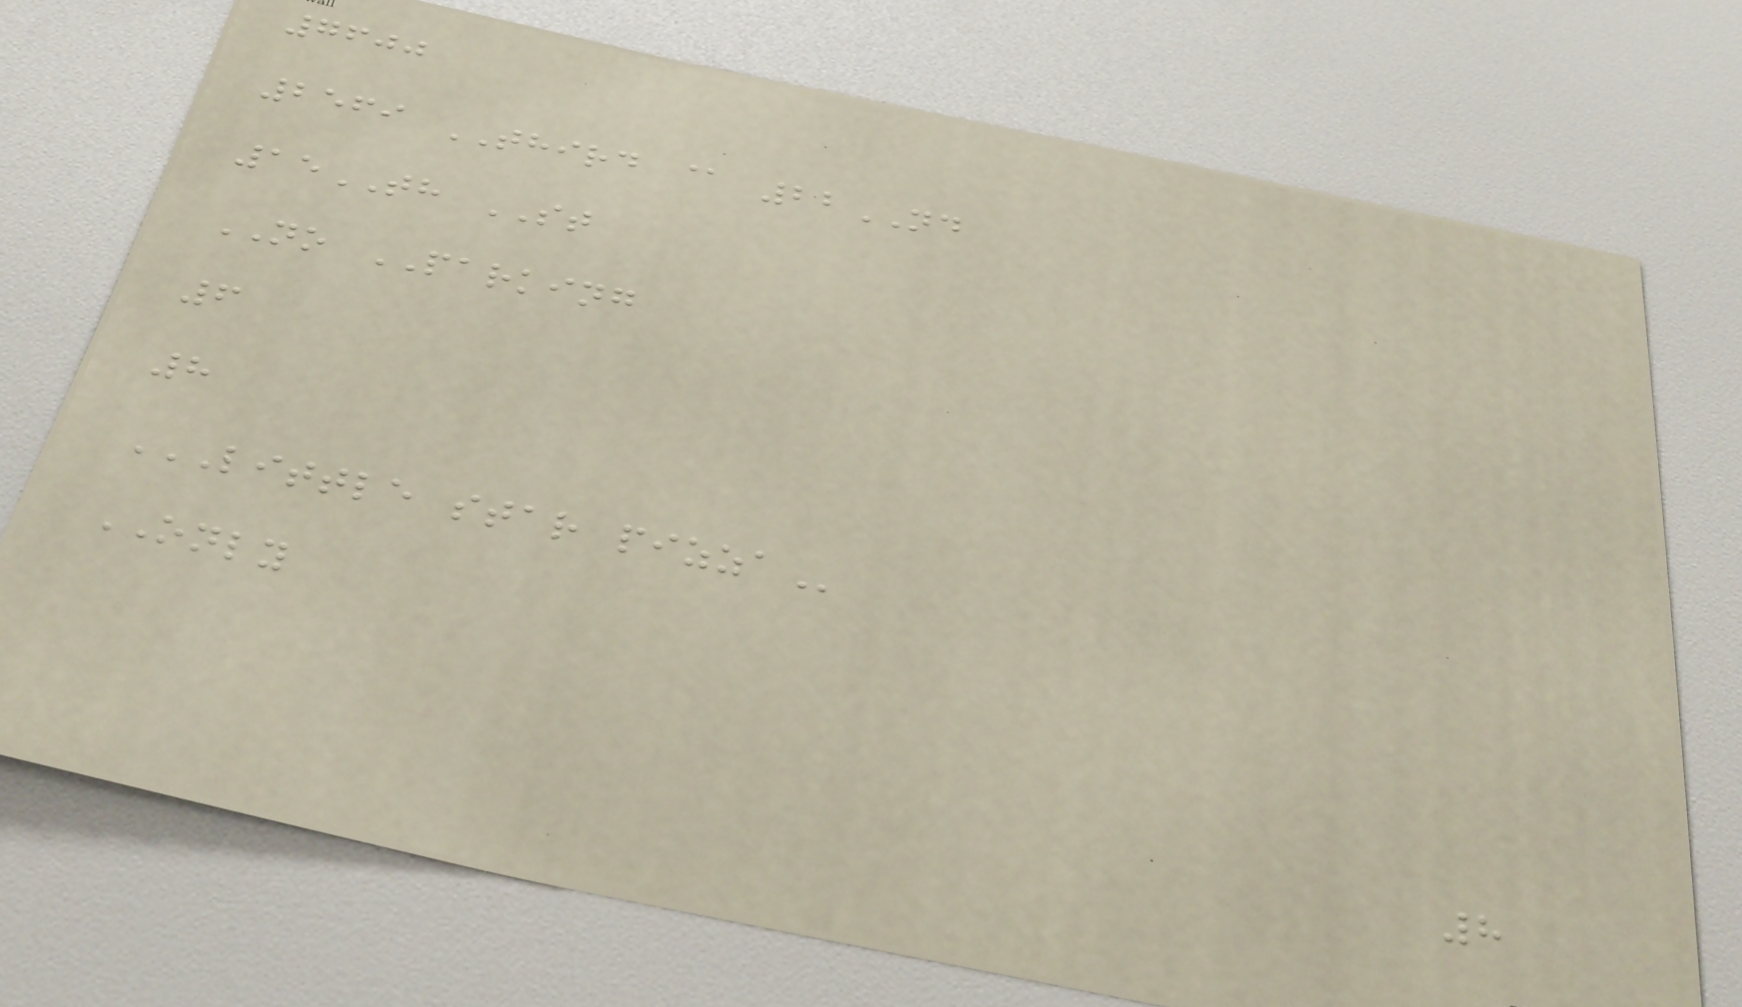7600
2569 THIRD @ 22ND
15TH ST
NO PARKING
6
8
LITTLE STAR PIZZA
ONLY
8
